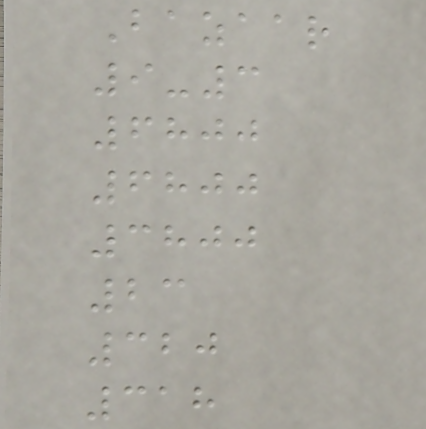Bazaar
9-3
6800
6800
3800
23
320
318
